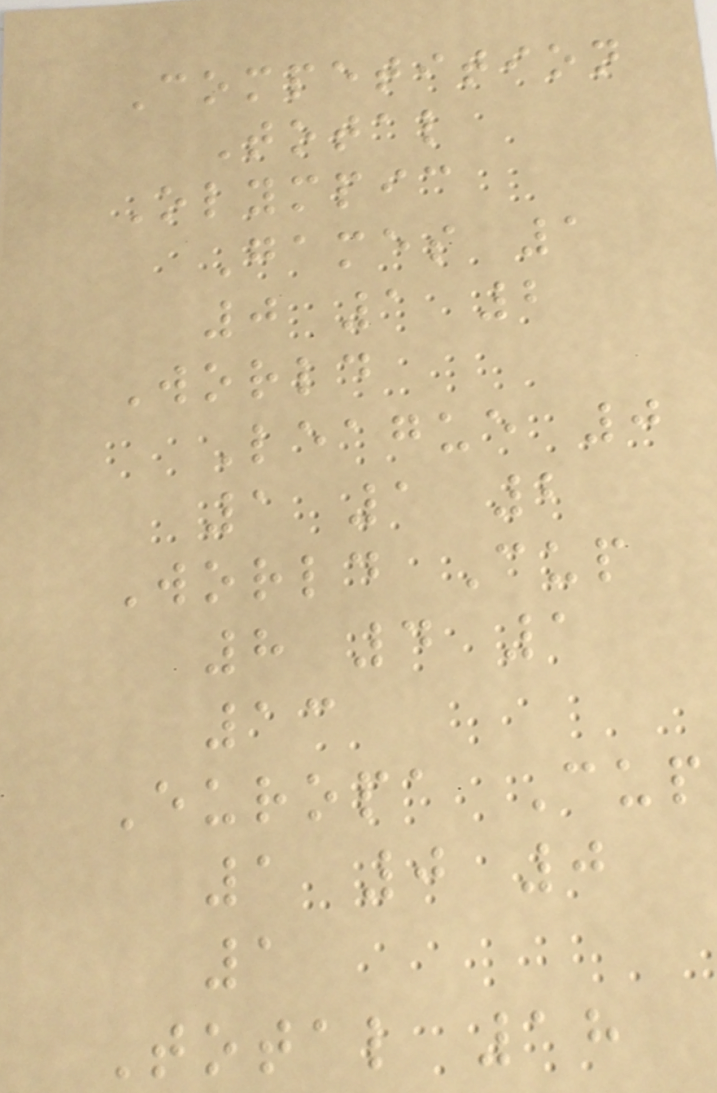Competition
Total
Olympic
Games 1
0 1 2
World
League 0
1 1 2
World Cup
8 4 1
13
Europa Cup
1 0 0
1
Total 18
